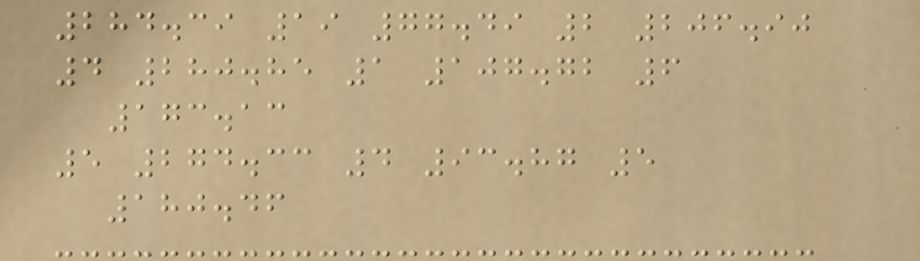284.39 19 77.49 2 206.90
4 280.85 1 107.72 6
173.13
5 274.33 4 93.87 5
180.46
